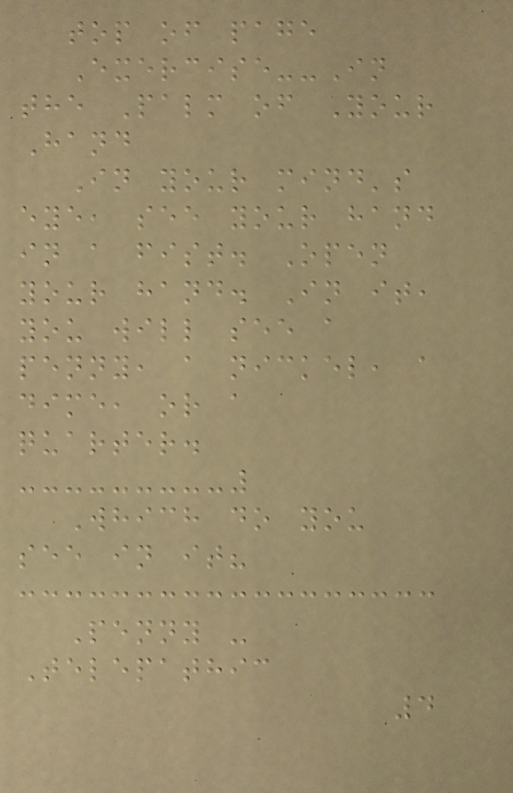top of page
Exercise--In
the Palm of Your
Hand
In your mind's
eye, see your hand
in a fist. Open
your hand. In it,
you will see a
penny, a nickel, a
dime, or a
quarter.
Which do you
see in it?
Penny -
Telepathic
4
